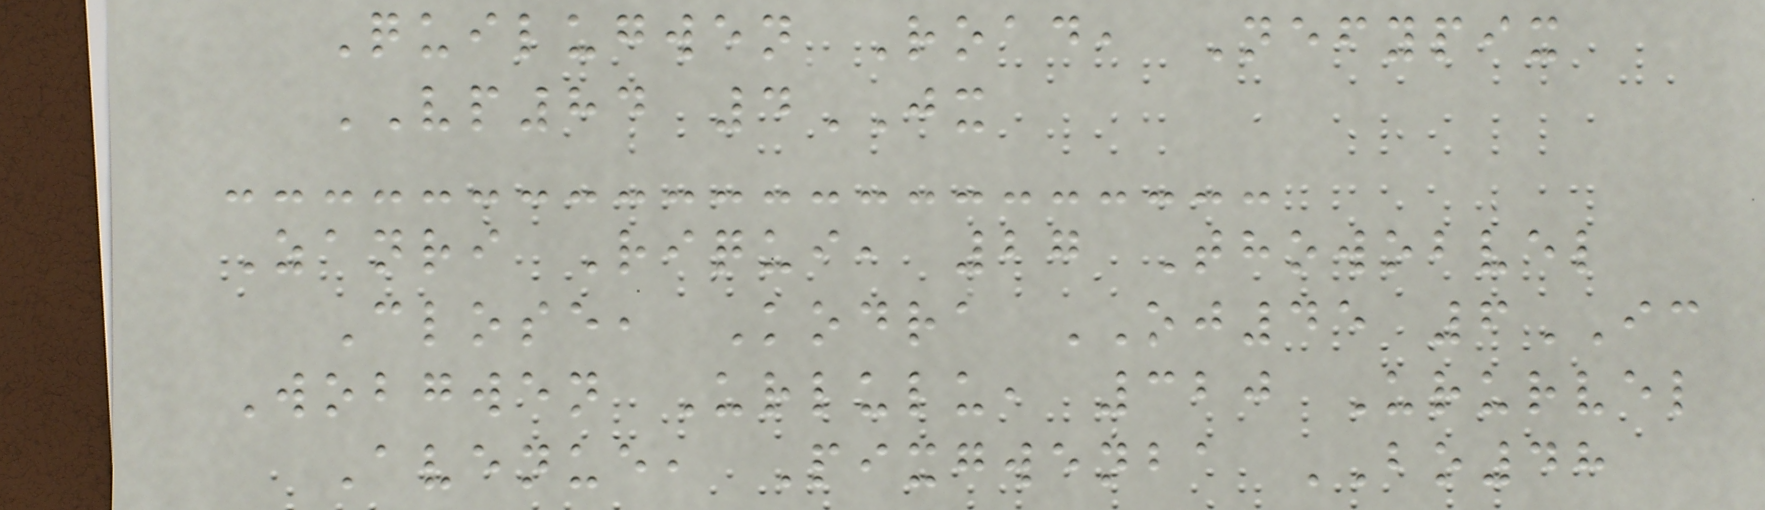Quilugwen Road, Nefypix
VP84 4JX
Zanri Riqui, 27 Thowobvel
Close, Kodra OJ45 6IC
Wobgwen Urlulu, 320 Ururvel
Avenue, Pixgwenba BO48
